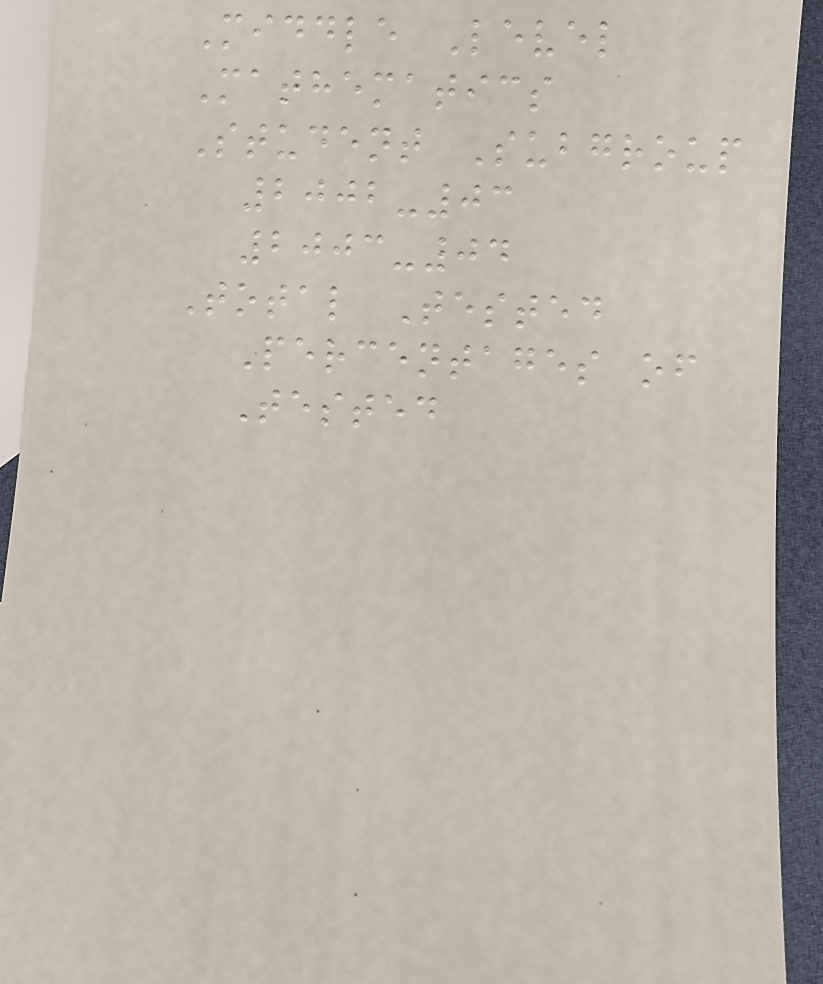Middle Level
Mathematics
Student Subgroup
2002-03
2003-04
Total Tested
Percentages of
Tested
